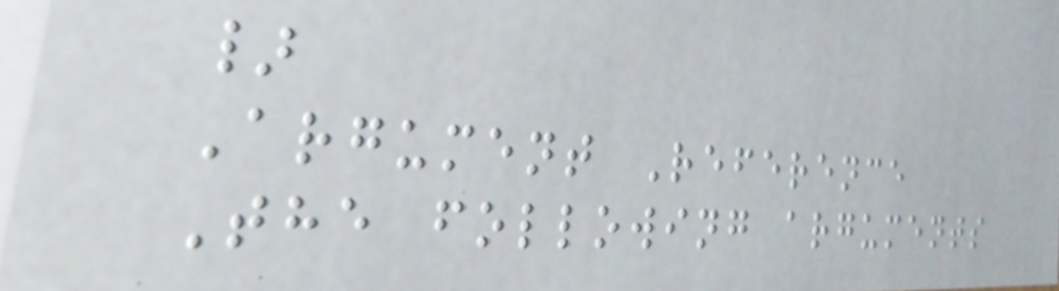}
Argument Reference
The following arguments
